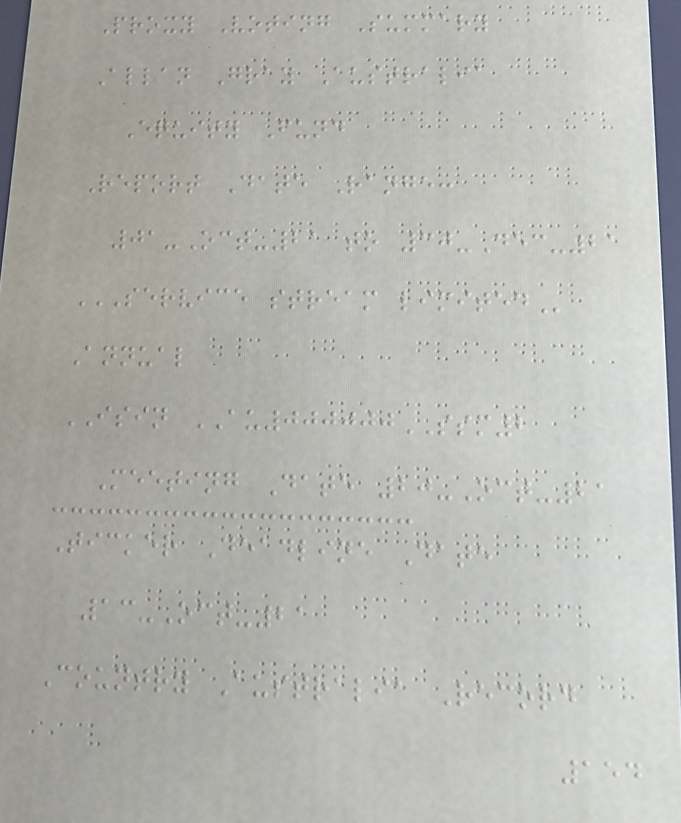Proxy Voting Summary
Allan Gray Australia
Equity Fund
Report Date Range:
01-Oct-21 to 30-Dec-21
SERVICE STREAM LIMITED
Annual
ISIN AU000000SSM2
Meeting Date 20-Oct-21
Ticker Deadline Date
13-Oct-21
Country Australia Record
154
